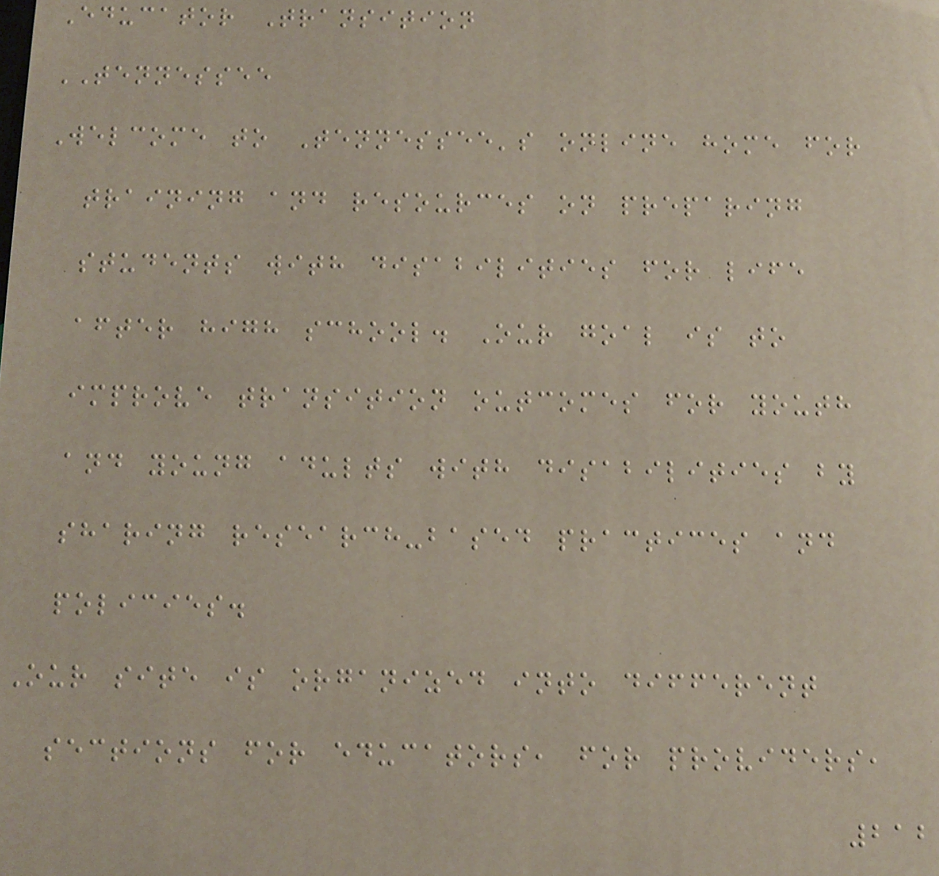Educator Transition
TENNESSEE
Welcome to Tennessee's online home for
training and resources on preparing
students with disabilities for life
after high school. Our goal is to
improve transition outcomes for youth
and young adults with disabilities by
sharing research-based practices and
policies.
Our site is organized into different
sections for educators, for providers,
212
